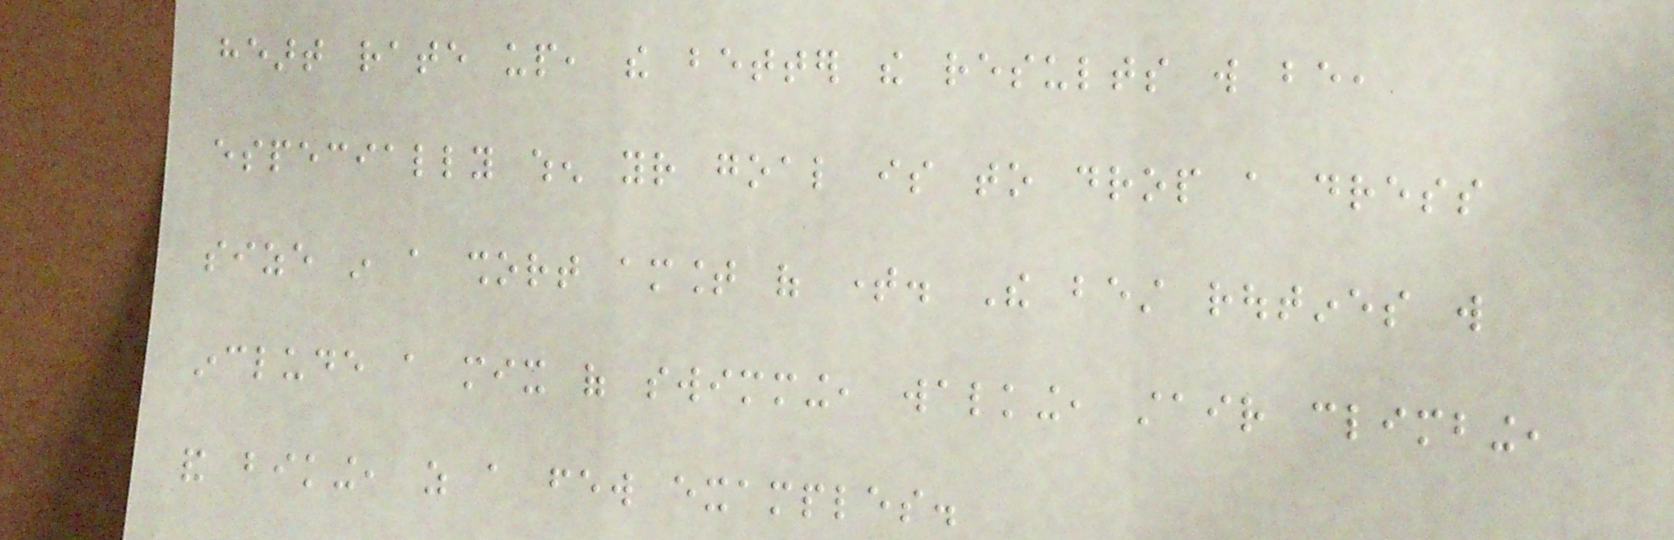heart rate up, the better the results will be,
especially when your goal is to drop a dress
size in a short amount of time. The best routines will
include a mix of swimming, walking, stair climbing,
and biking, as a few examples.
